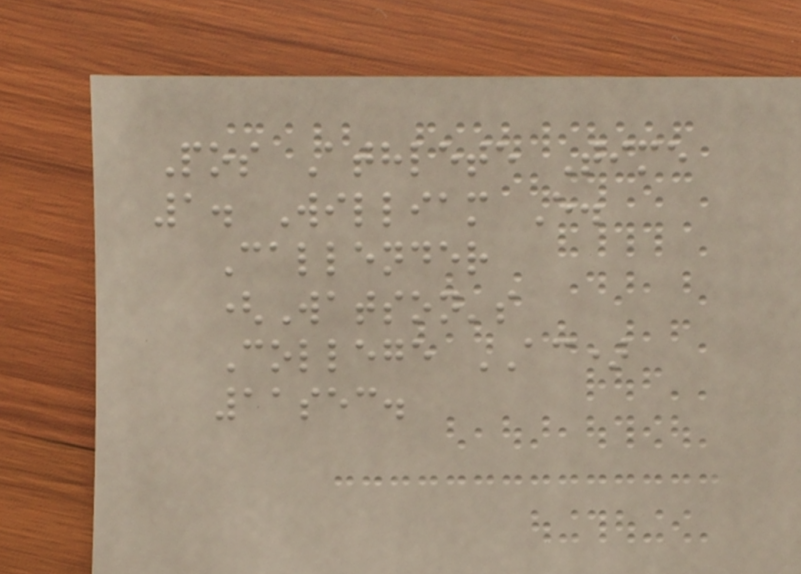Pos Athlete Time
1. William E.
Callender
(Watson's
College AC)
11sec.
